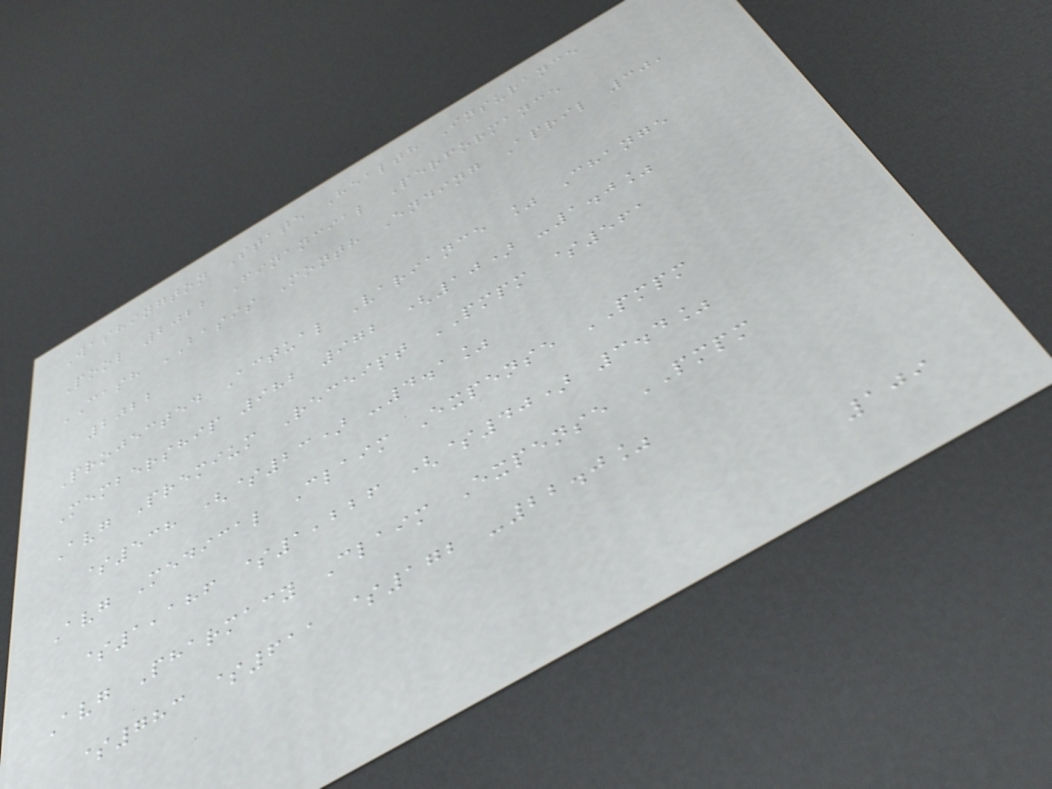Washington State Health Insurance
Pool 2022 Financial Performance
CASH BASIS Month Ending April 30,
2022
Projected Actual Variance % Change
Membership 982 972 (10) -1.0%
Avg Premium Receipt PMPM $561
$538 ($23) -4.1%
Avg Medical Claim Expense PMPM
$1,186 $1,226 ($40) 3.4%
Avg Pharmacy Claim Expense PMPM
$783 $611 $172 -22.0%
109
